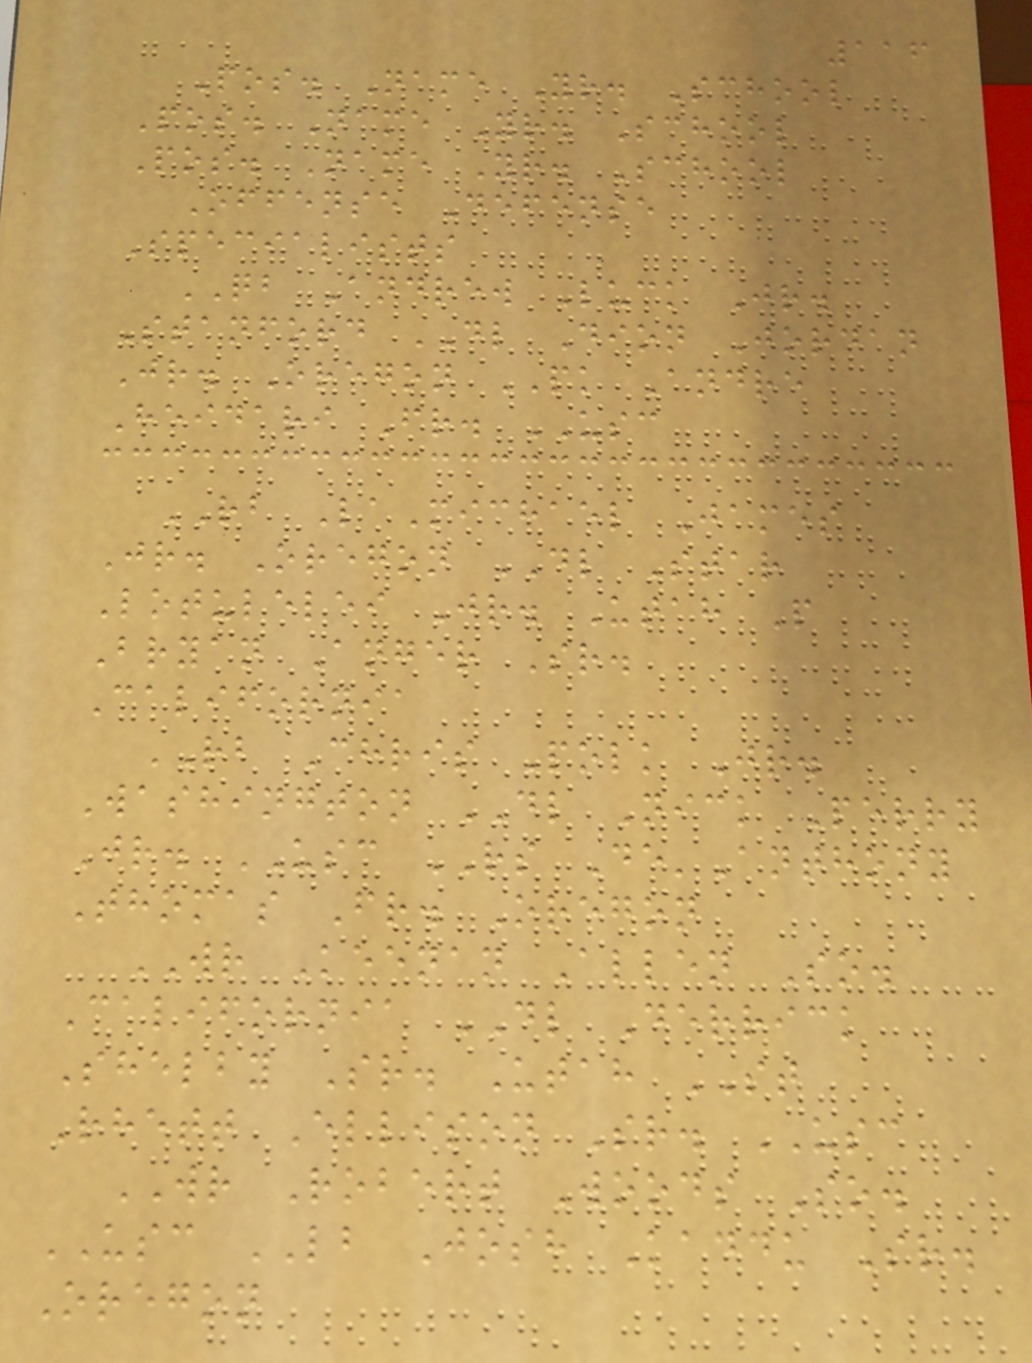116
Pos. Name Yr. School
Pos. Name Yr. School
Pos. Name Yr. School
Offense Defense
Specialists
QB Andrew Luck Jr.
Stanford DL Dion Jordan
Jr. Oregon PK Andre
Heidari Fr. USC
RB LaMichael James
Jr. Oregon DL Star
Lotulelei Jr. Utah P
Bryan Anger Sr.
California
RB Chris Polk Jr.
Washington DL Nick Perry
Jr. USC RS De'Anthony
Thomas Fr. Oregon
WR Keenan Allen So.
California DL Derrick
Shelby Sr. Utah ST
Rhett Ellison Sr. USC
WR Robert Woods So.
USC LB Josh Kaddu Sr.
Oregon
